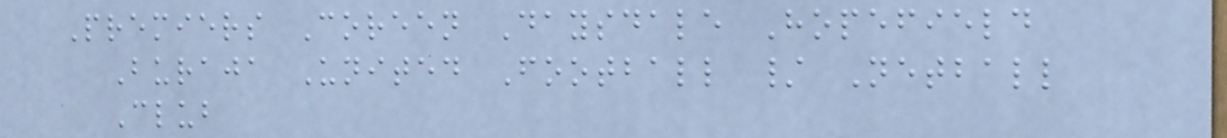Premiers Coreen Daysdale Hopefield
Buraja United Football / Netball
Club
